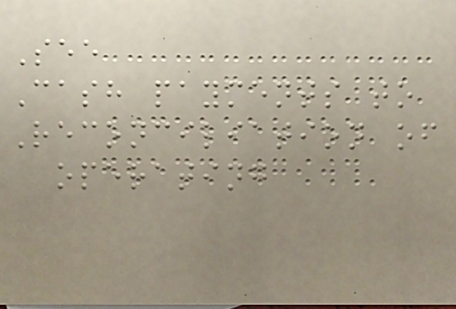See
Cash payments to
Reconciliation of
operating
